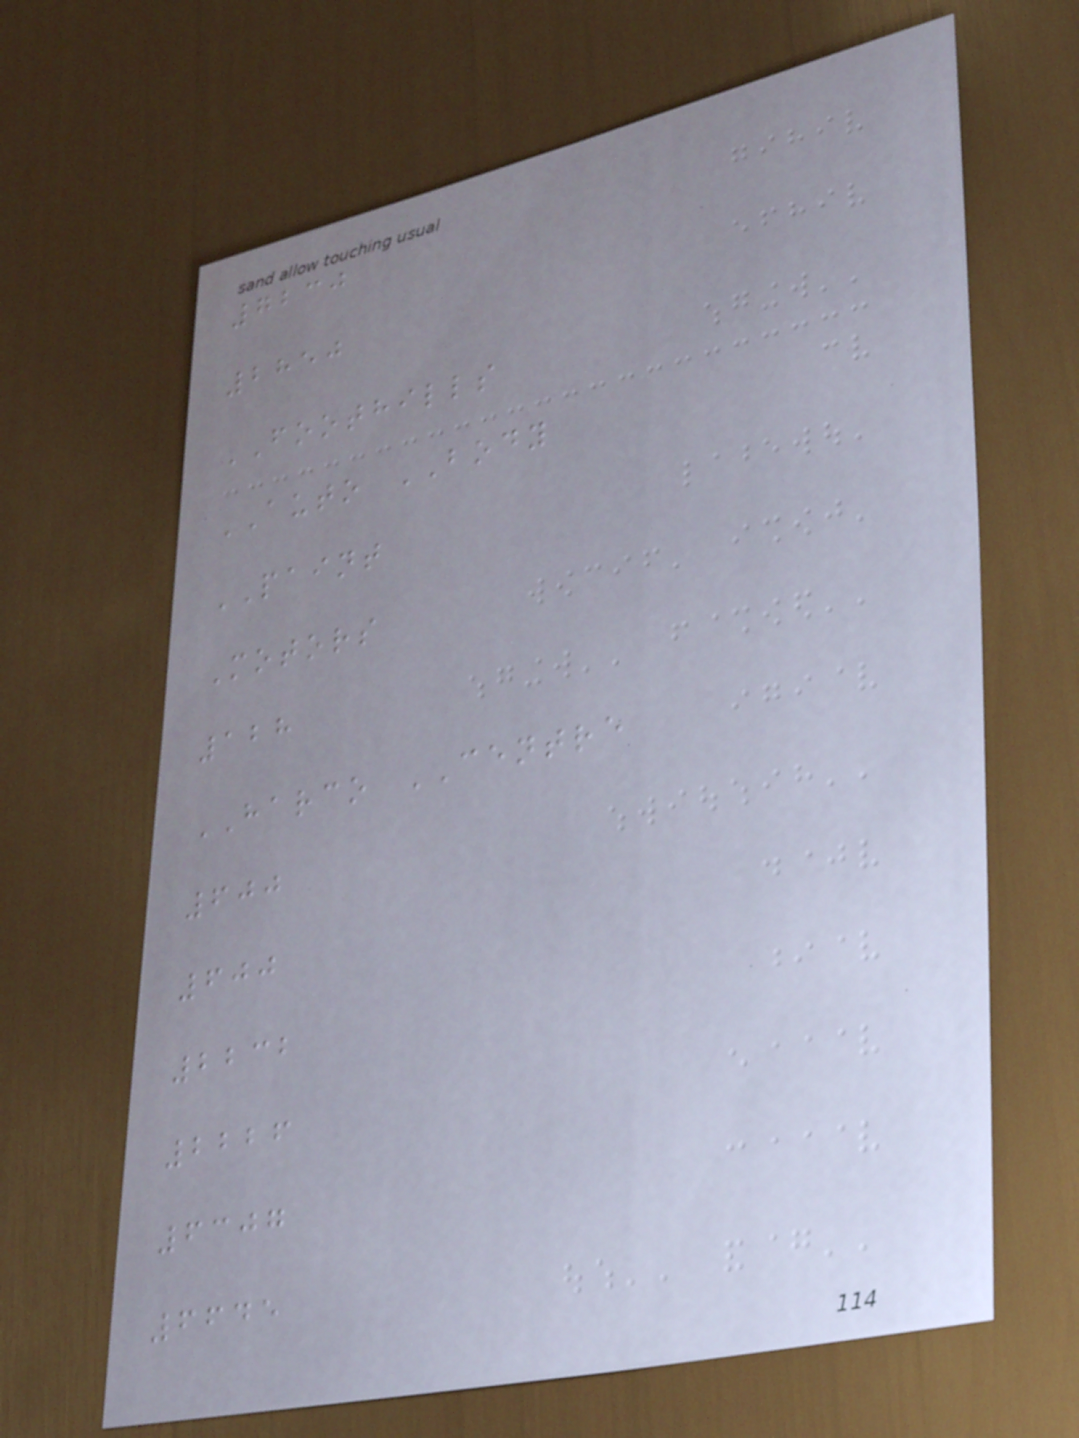7230
2850
FOOTHILLS
AUTO BODY
PAINT
Motors
128
HARCO CENTRE
600
600
2232
2226
6307
6645
